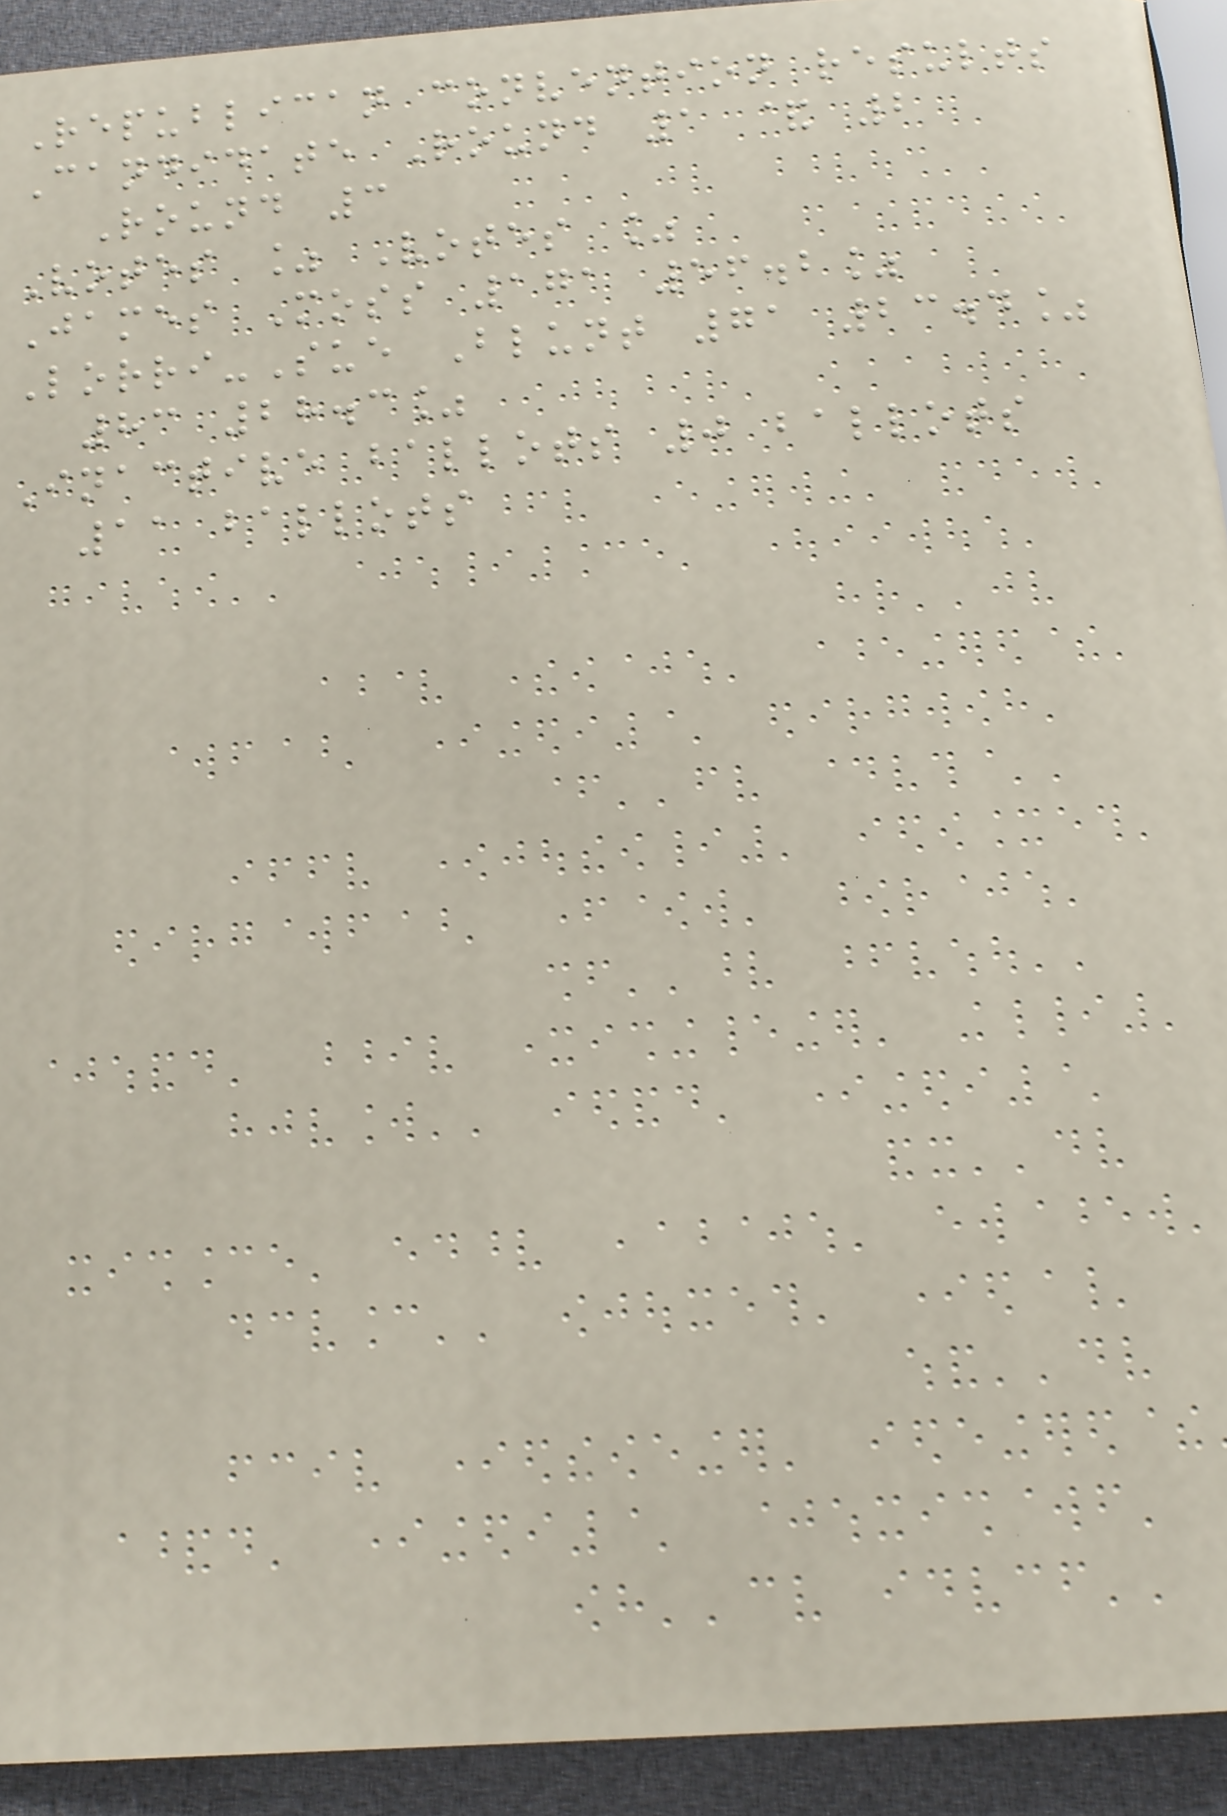Republican convention results
Candidate Round 1 & 2
Round 3
Votes % Votes %
James Moss 171 56.2%
Lorri-Sue Blunt 71 23.4%
83 28.3%
Inactive ballots 0 ballots
11 ballots
